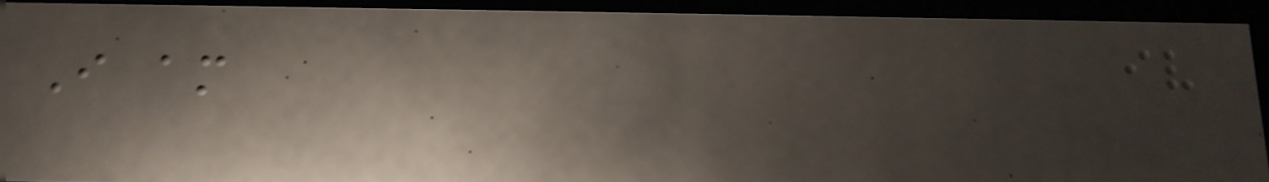I am
